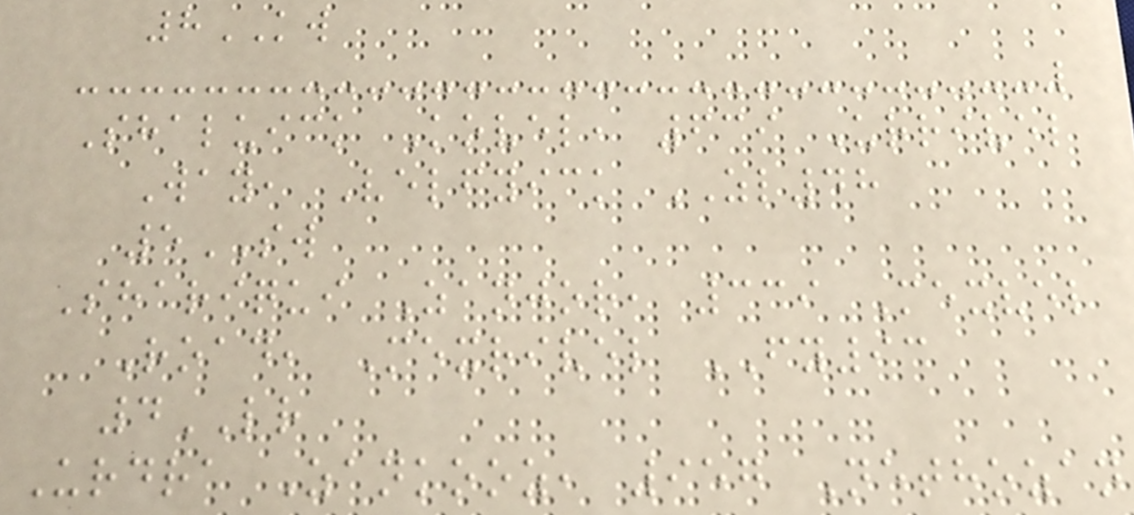8KW
Shaluick Kovel, 639 Urrivel
Way, Velfyick ZL48
5SW
Shariqui Zanjor, 339 Mexvel
Road, Mexrivel FY93
4LR
Urdra Zankooz, 957 Nethozan
